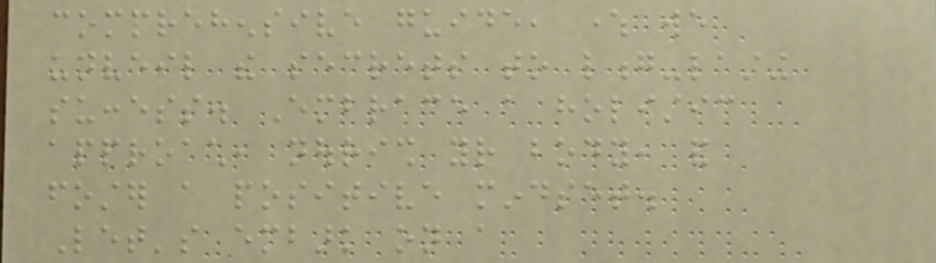comprehensive guide, where we
unveil the secrets to long-lasting
success. Embrace a holistic
approach, nourish your body, and
foster a positive mindset.
Let's embark on a
